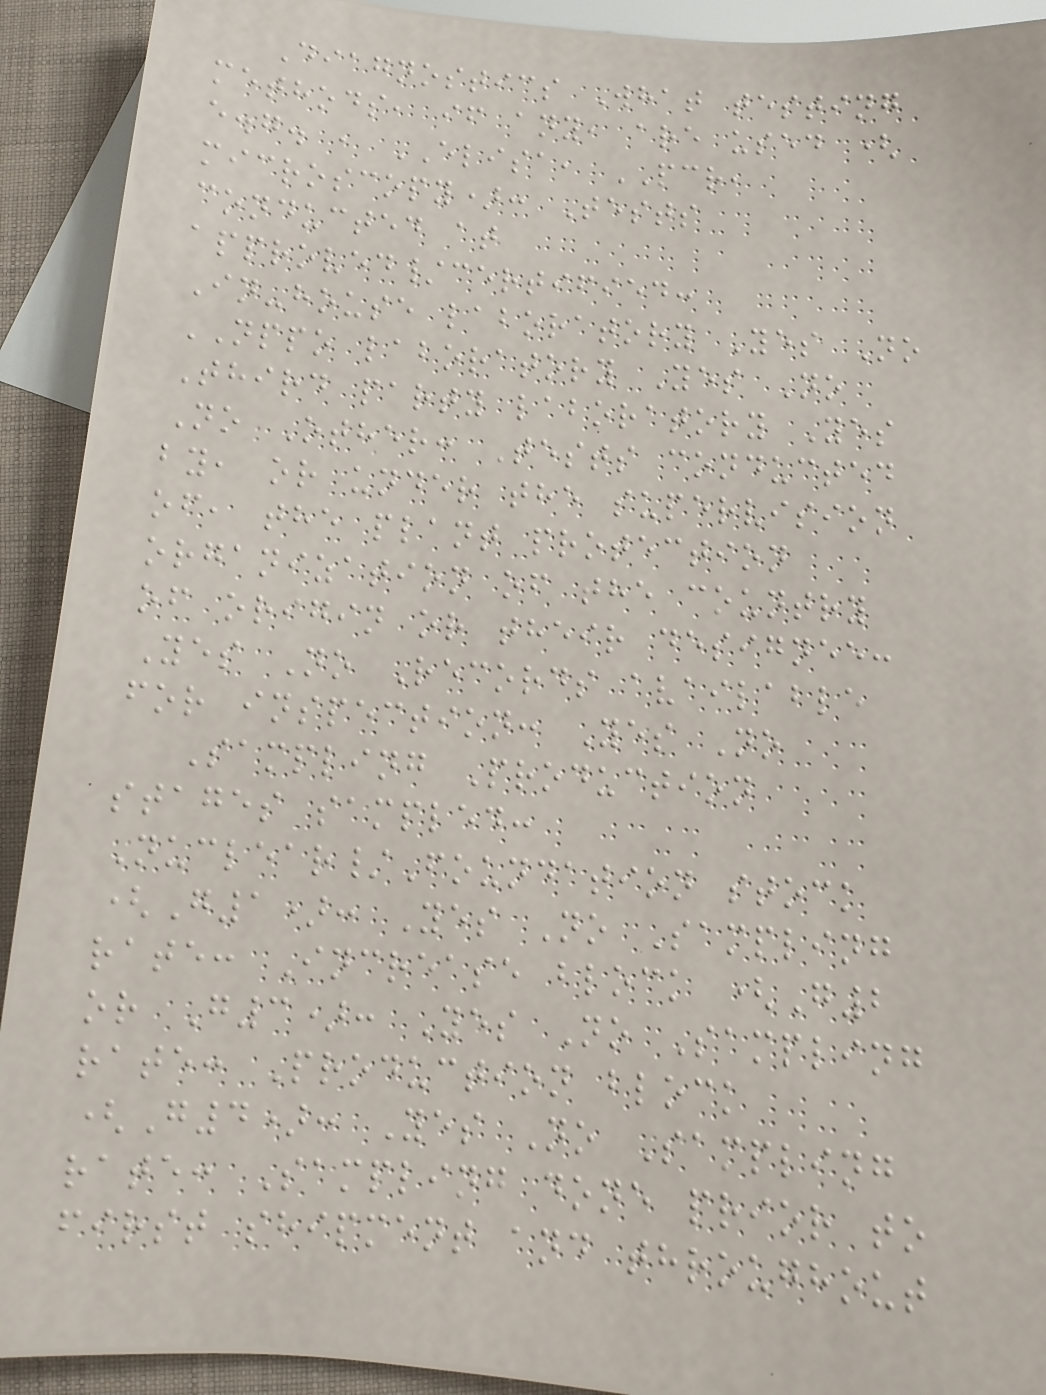Diagnostics What testing
methods, if any, are used (
e.g. , ELISA, PCR,
microscopy): Tests
conducted at
approved/certified:
In-house laboratory Yes No
NPPO laboratory Yes No
Third party laboratory Yes
No Other: Tests conducted
by, or under the supervision
of, the plant protection
organization of the country
of origin or their designee:
Yes No Records available
for inspection: Yes No
Sampling Production
stages sampled:
Nuclear/Foundation stock
(G1): Yes No Sampling
rate: Increase block (G2
or G3): Yes No Sampling
rate: Production block
(G4): Yes No Sampling
rate: Sampling done prior to
first shipment and throughout
